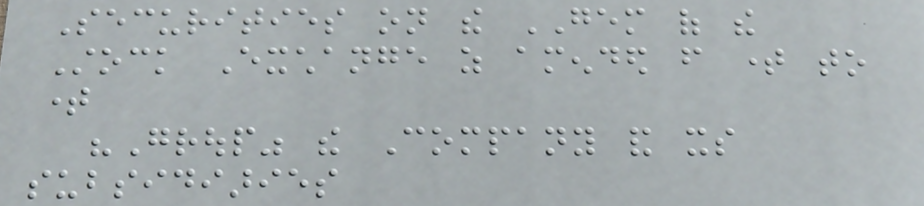Securities on the GEM of the
Stock Exchange as amended from time to
time
"Group" the Company and its
subsidiaries
